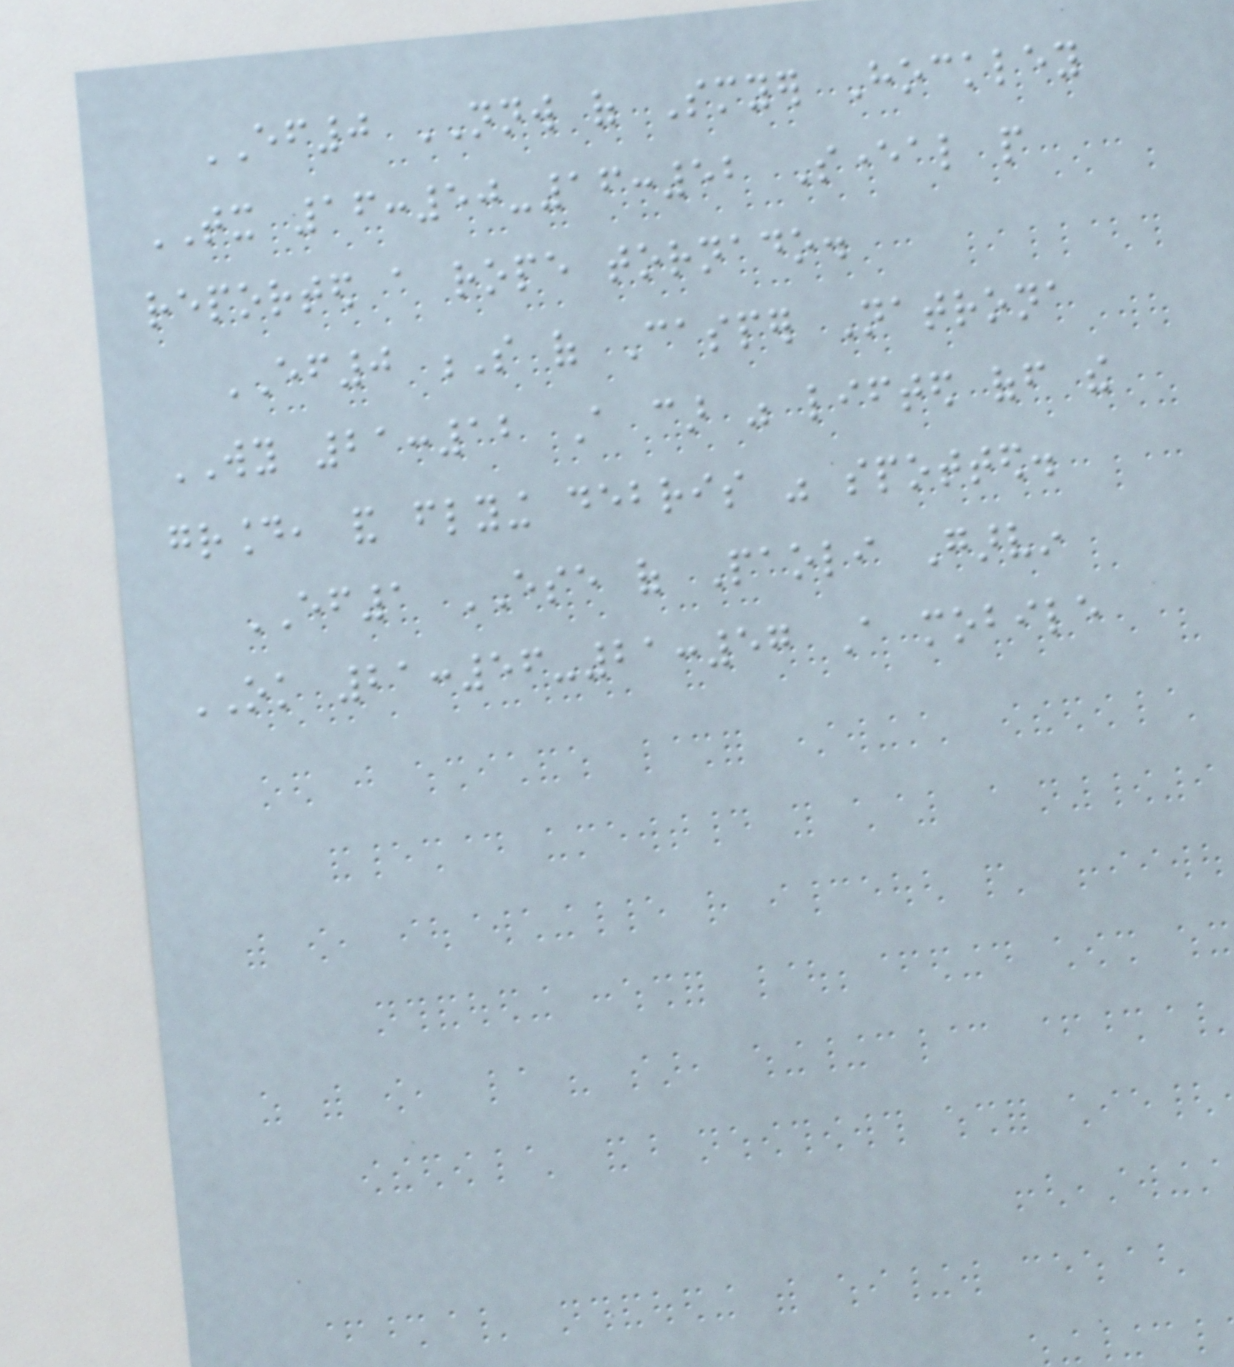EF0 NNW of Smyer Hockley
TX 16:50-16:52 Several people
reported a rope tornado.
EF0 S of Casper Natrona
WY 21:12 A car was lifted off the
ground, and flying debris was spotted.
EF1 ESE of Paoli Garvin
OK 21:56-21:57 A mobile
